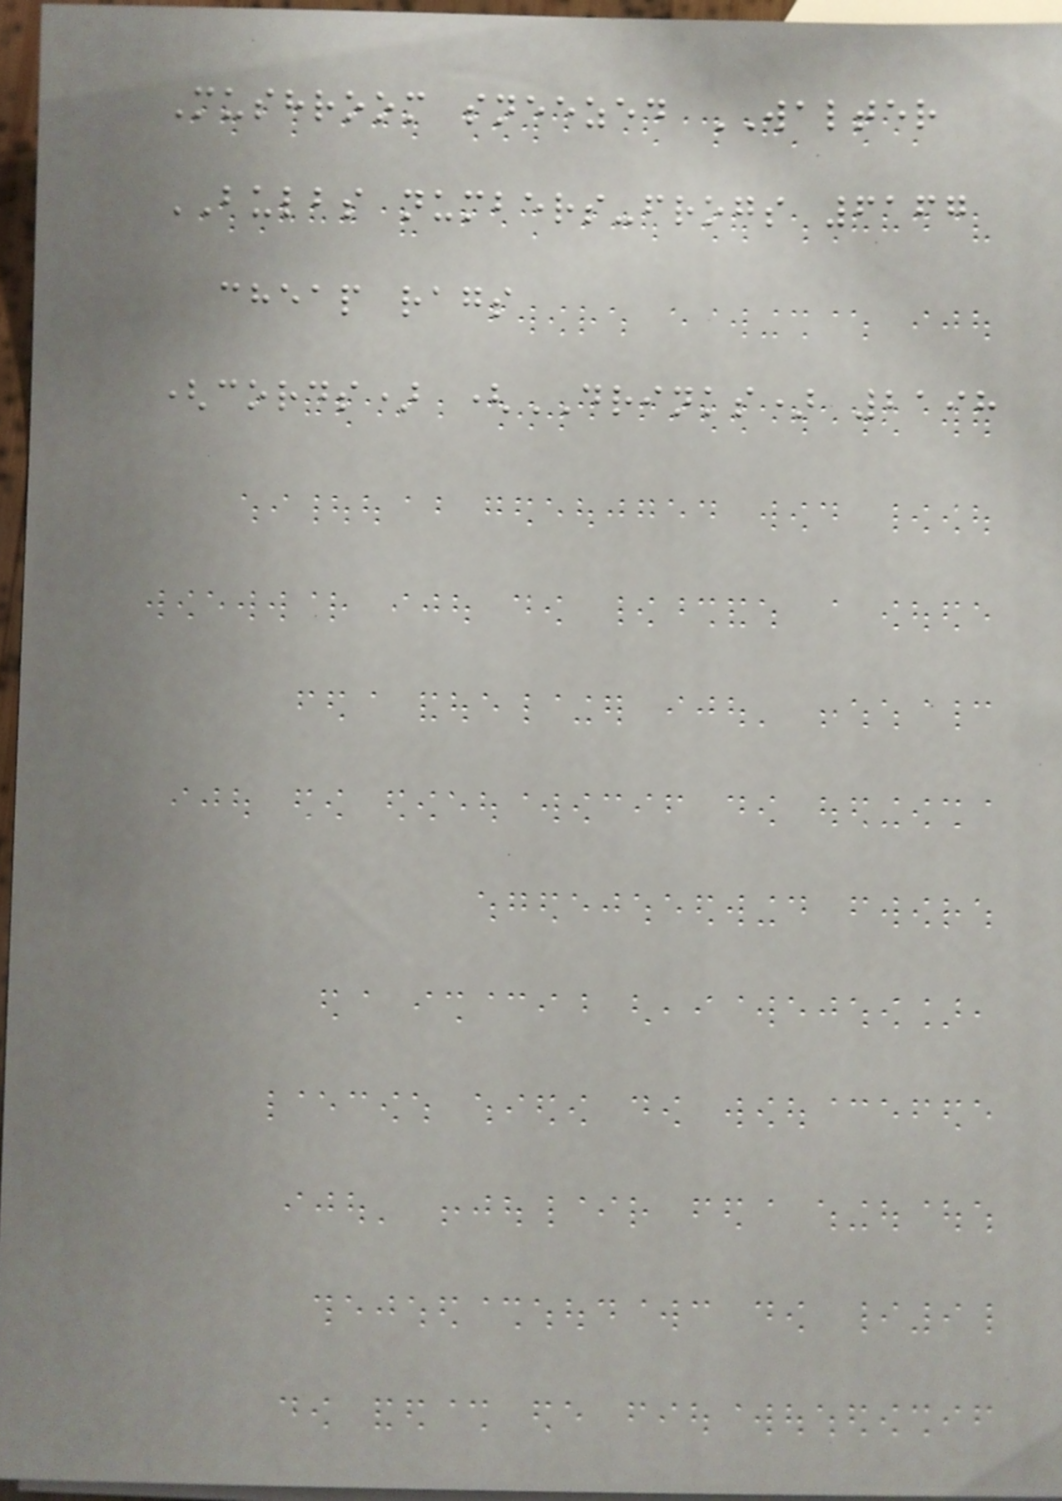Mushroom sneezed WALTER
BULBS numbers-frogs 6167
cheap rags
(cords) (DRINKS) 2198
